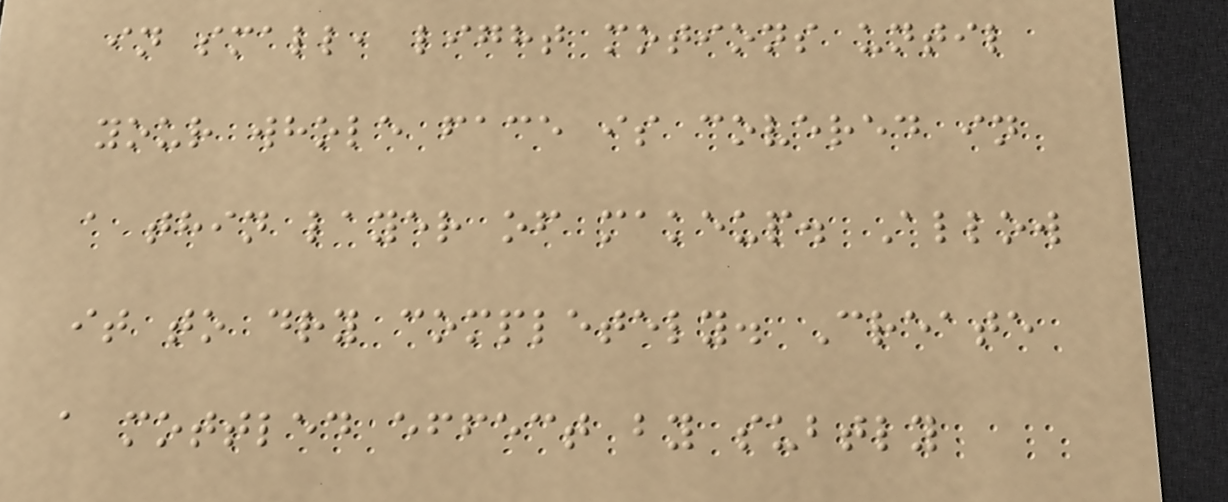in small, light motions until
your whole face is covered in
a thin layer of makeup. Allow
it to dry completely. Create
a mottled effect by subtly
